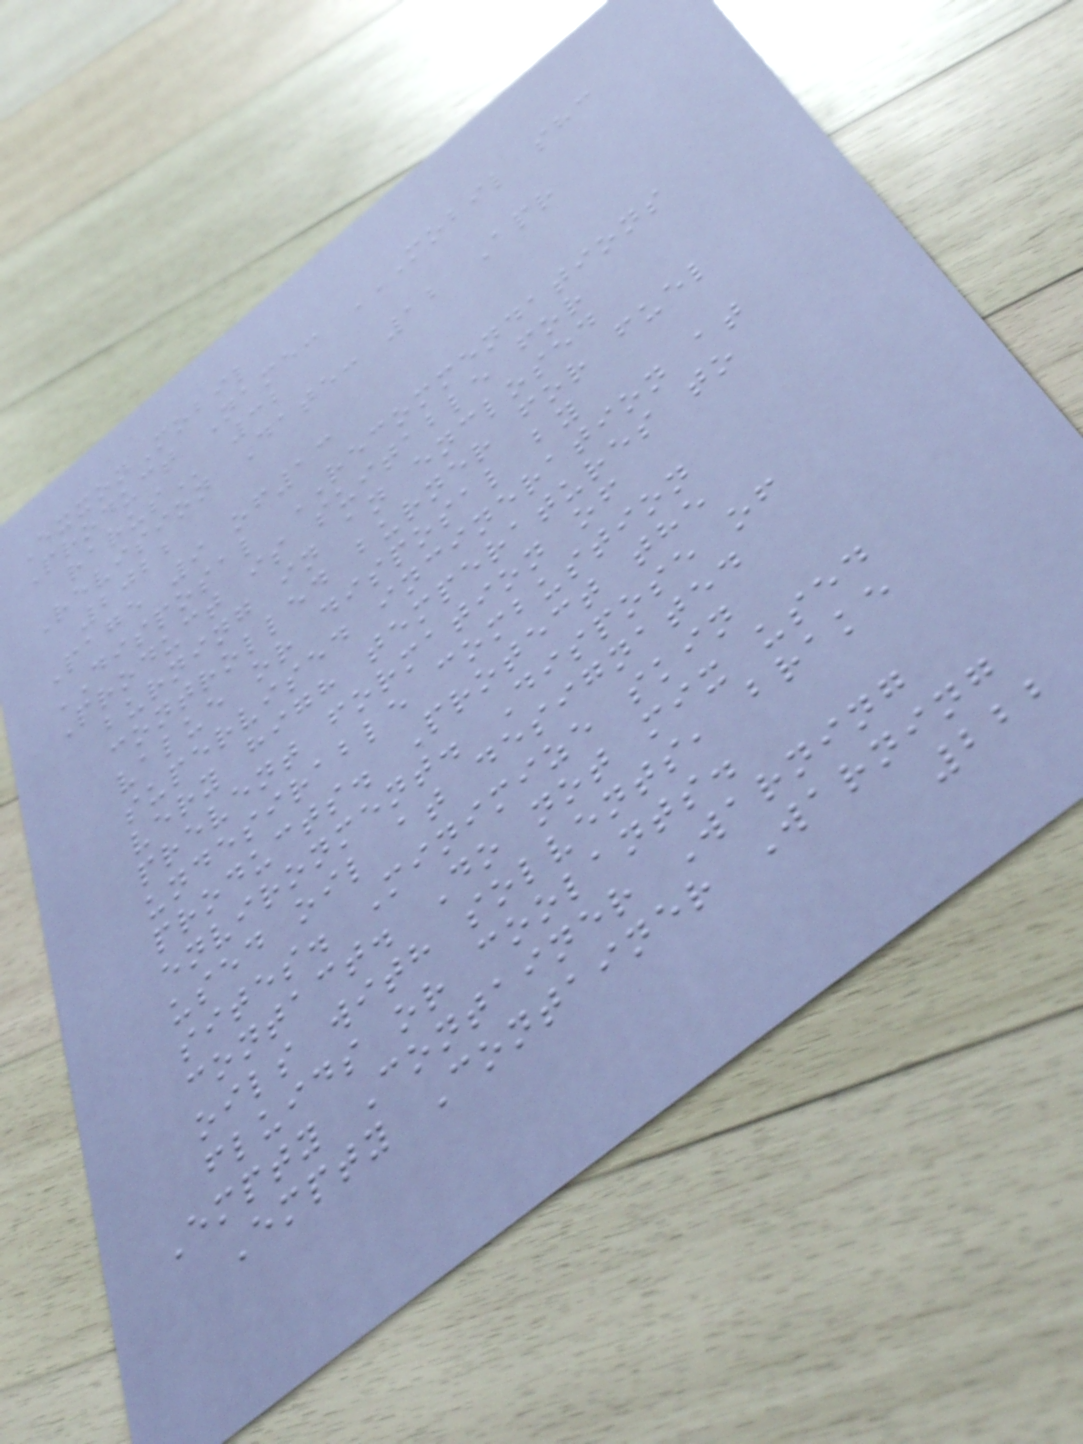ExxonMobil
Product Name: MOBIL SHC
RARUS 32
Revision Date: 12 Apr
2022
Page 9 of13
DISPOSAL RECOMMENDATIONS
Product is suitable for
burning in an enclosed
controlled burner for fuel
value or disposal by
supervised incineration at
very high temperatures to
prevent formation of
undesirable combustion
products. Protect the
environment. Dispose of
used oil at designated
sites. Minimize skin
contact. Do not mix used
oils with solvents, brake
fluids or coolants.
Empty Container Warning
Empty Container Warning
222
